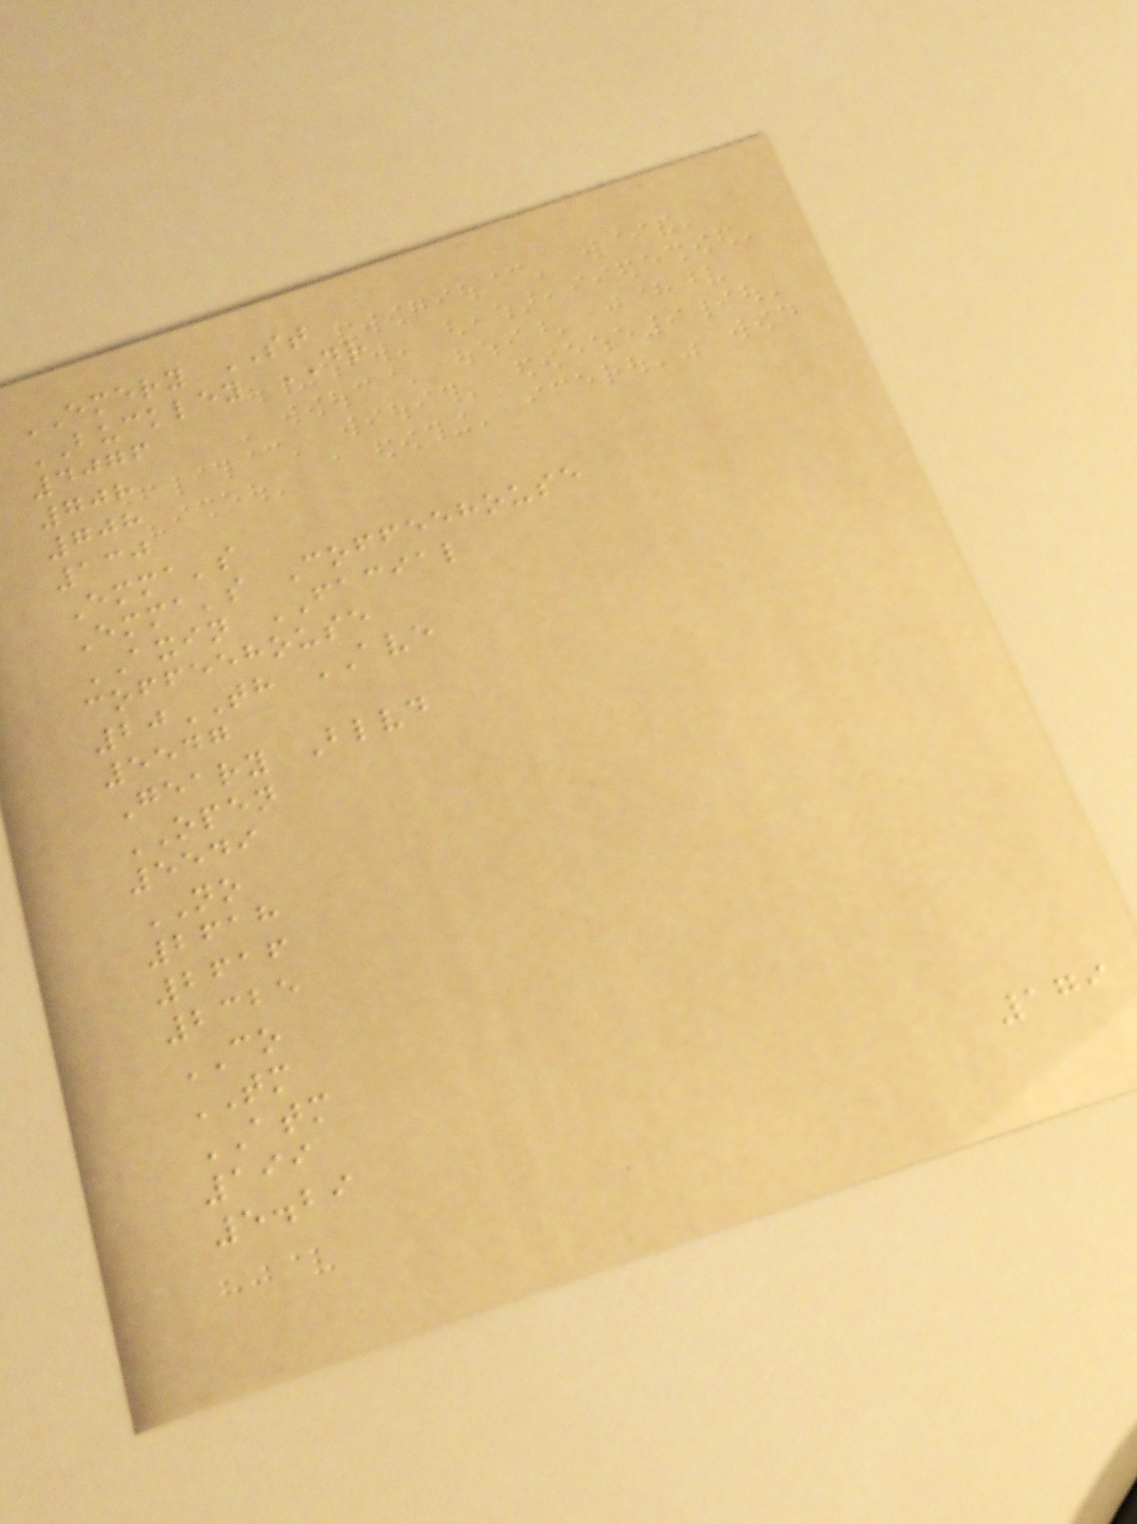EMERY ST
BUCKLEY DR
4076
708
708
130
Emma's
Emma's Coffeehouse
AXIN FACIAL
coffeehouse
20TH AVE
5547
Geary Blvd
OPEN
5549
NO
2618
2616
2325
CO
TM
ATM
199
5.29
179
